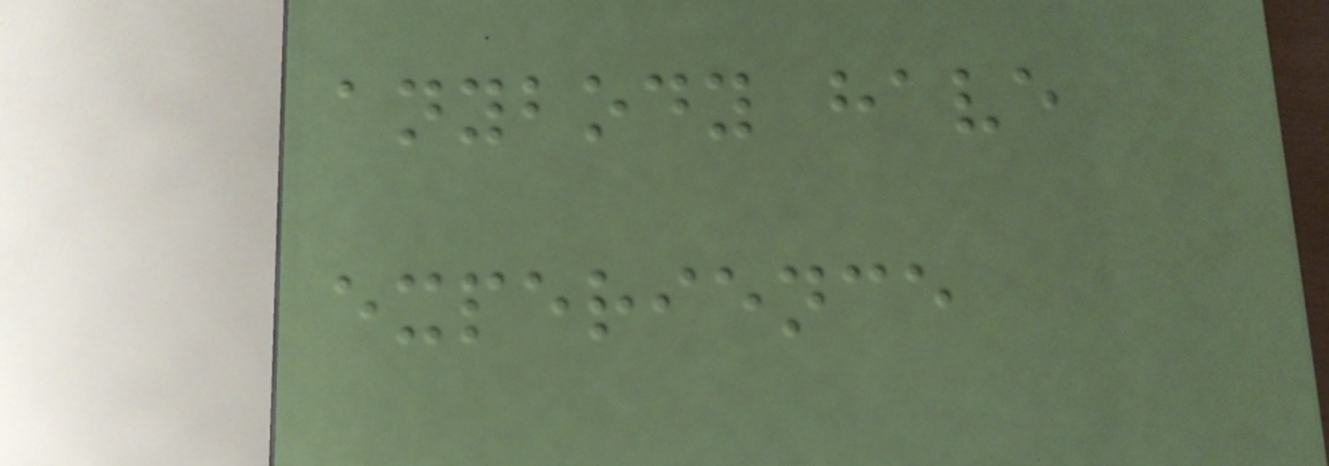anybody have
experience
